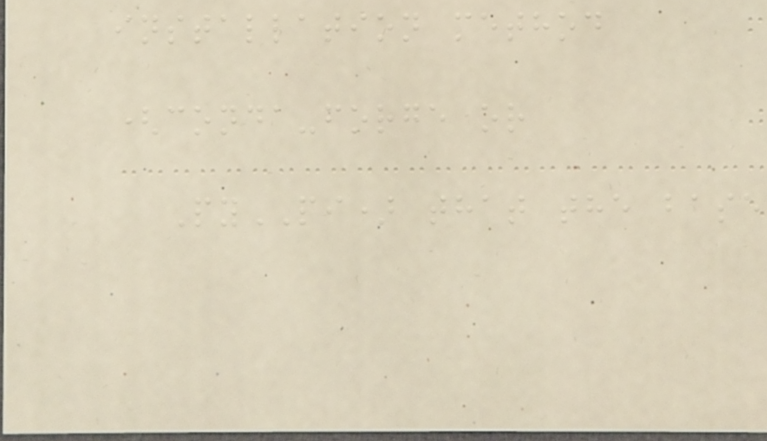installation method
(conda-forge or
PyPI) that the base
